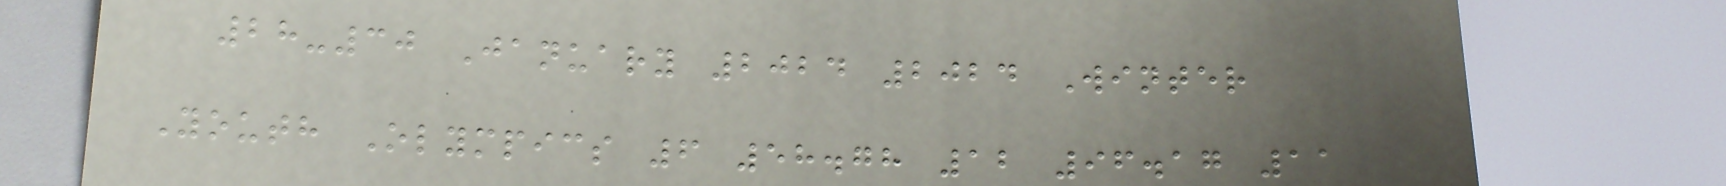28-30 January 2024 2024 Winter
Youth Olympics 6 58.78 12 96.17 11
